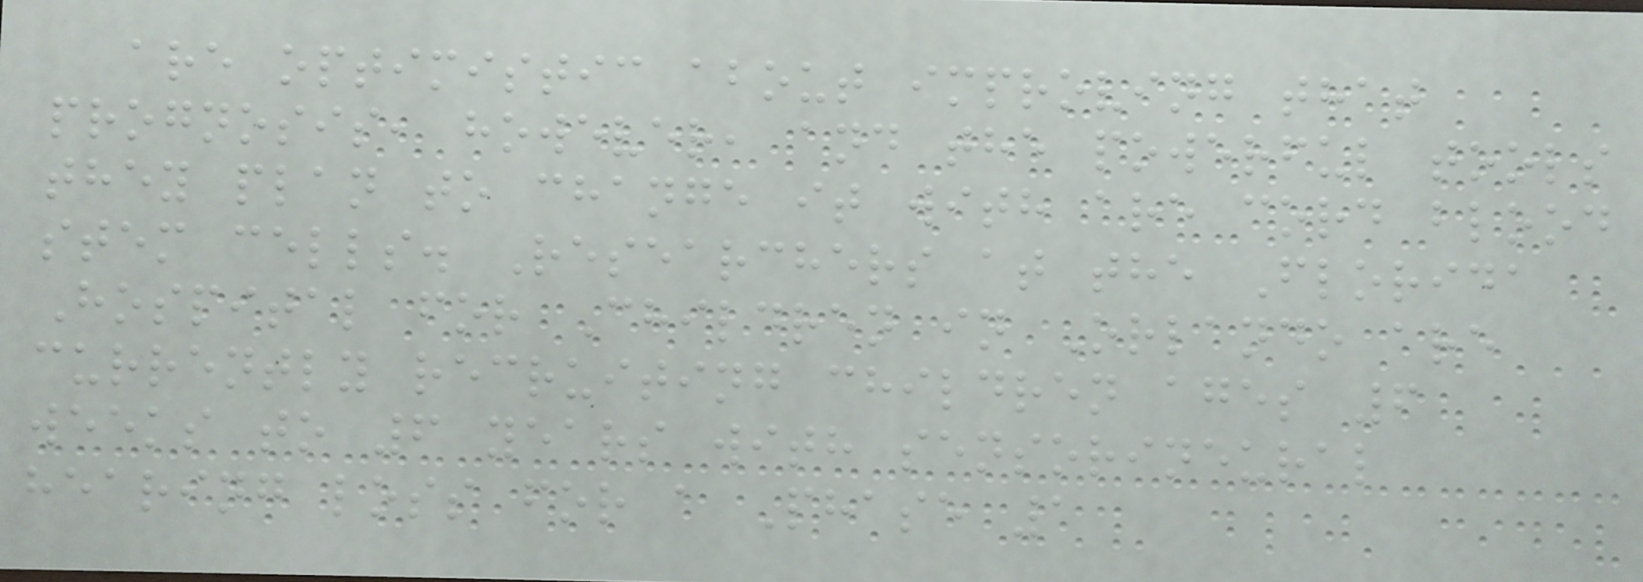are optimistic about improving that
prognosis, however, and the powerful tools
they plan to change it with are cord blood
stem cells. Researchers at the Florida
Hospital for Children in Orlando are
currently recruiting children ages 6
weeks to 6 years with sensorineural
hearing loss for a Phase 1
